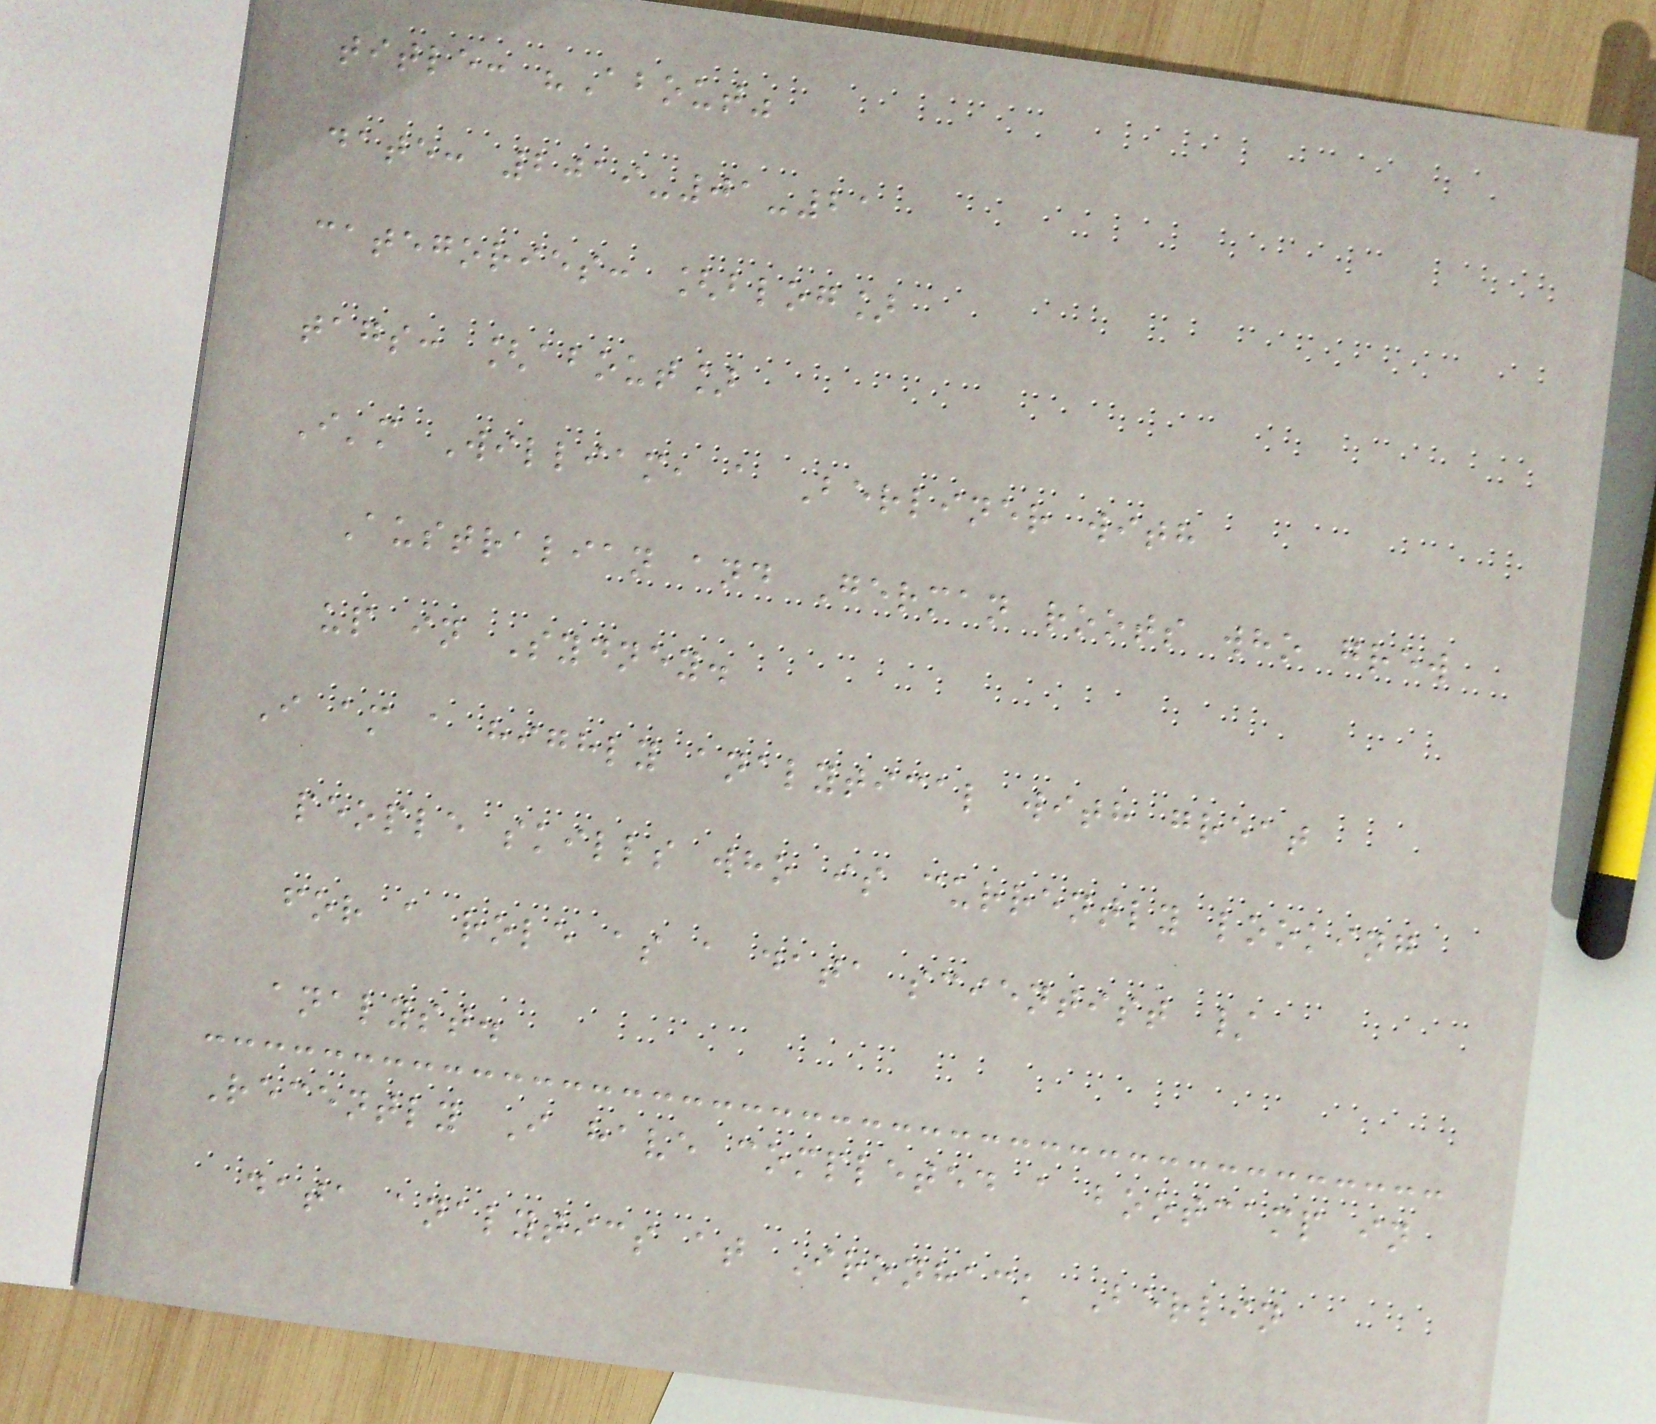title: "About"
date: 2019-01-21
categories: [blog]
tags: [about]
I'm William, a Berliner with
Australian and German roots who grew
up in Sydney.
I am a highly analytical with great
people skills who is currently looking
for a role as a data scientist /
analyst.
Recently I have completed a bootcamp in
data analytics at Ironhack Berlin
